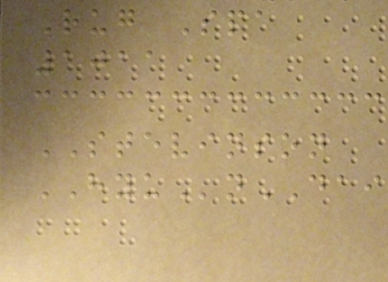Rug Spa
1011
STEVINSON
HYUnDAI
